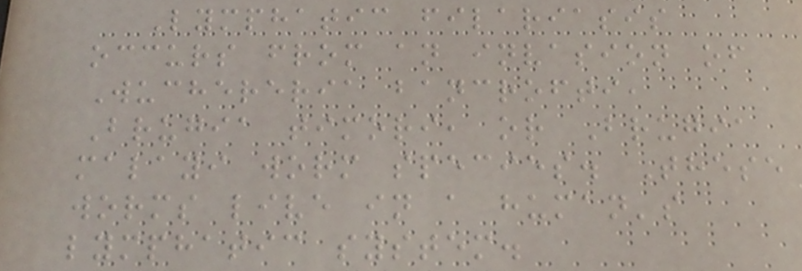Lymphatic filariasis
occurs from an invasion of
Wuchereria bancrofti,
Brugia timori, or Brugia
malayi worm species. These
worms live in a human's
lymphatic system.
